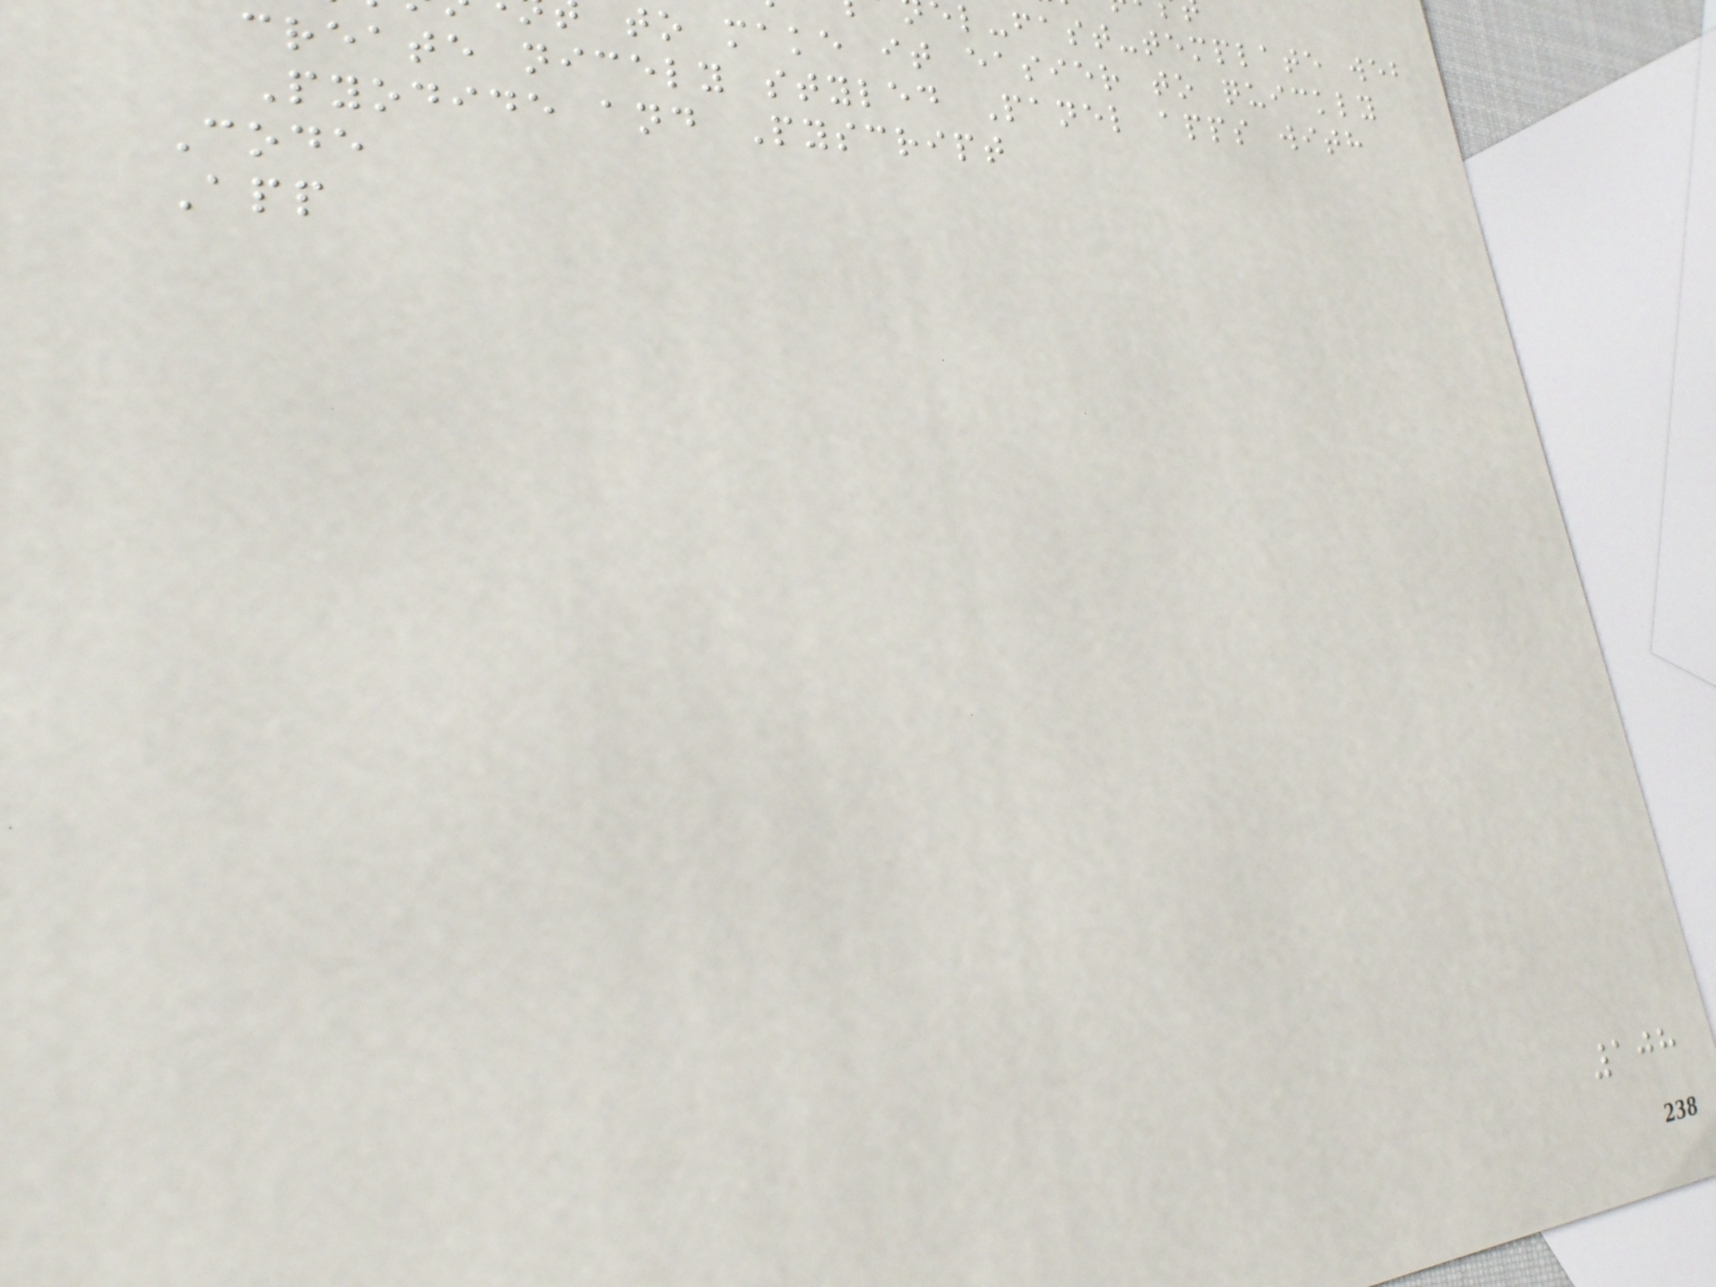l-fast-template web
to make it easier to quickly
create nicely styled Panel apps with
Pyodide and Pyscript
Code
App
108
